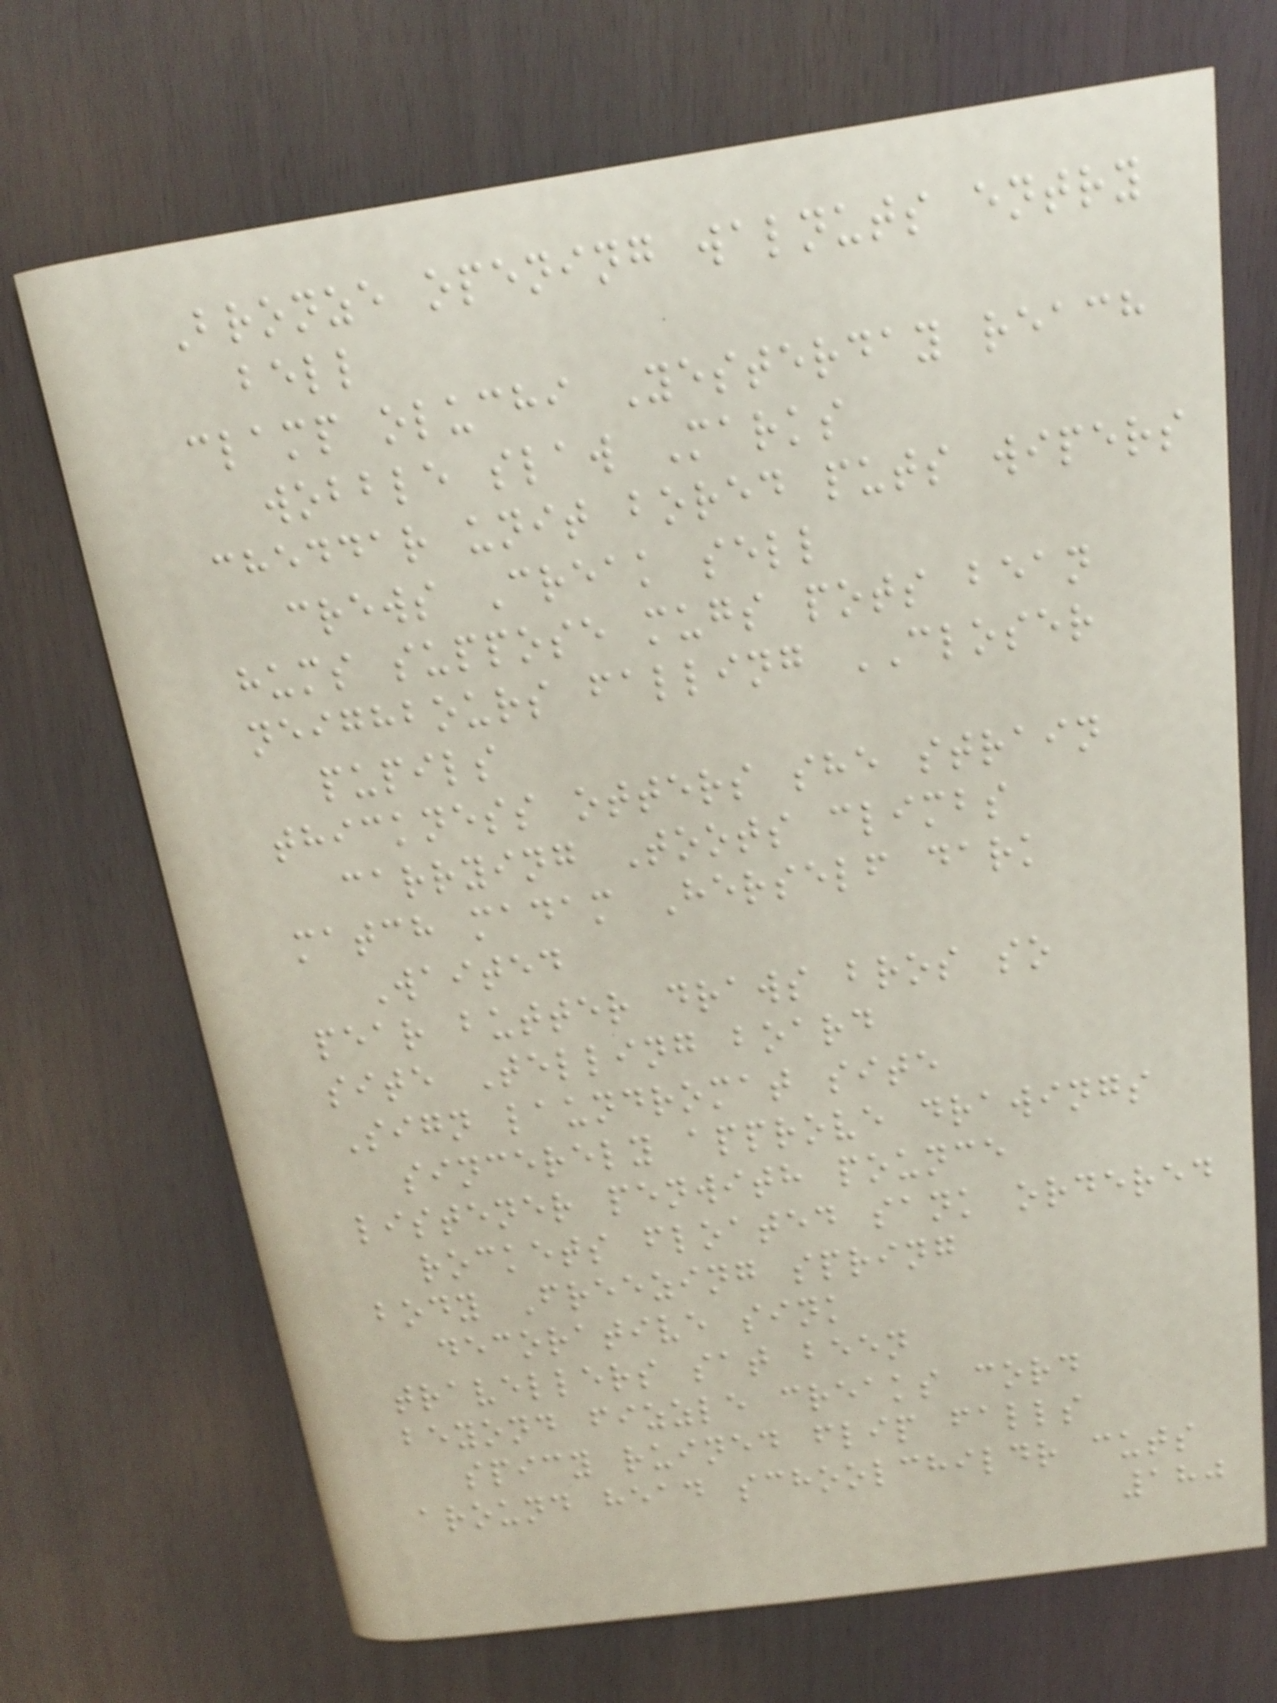Bronze opening walnuts entry
bell
clamp oluchi Yesterday reach
wobble slaw Marks
cheddar unit bored puts wipers
crews Creak sell
hums suppose mugs pots bean
neighbours falling CLOSER
pupils
thickness otters she strain
carrying Toots climbs
match madam Herself dark
Waited
pear butter draws bros so
site Telling board
Sign laundromat site
sincerely approve drawings
listener penwith pounce
rockets floated sank ordered
body Freezing spring
decorative sink
travellers sat been
beyond fizzle creaks cord
spicy ruined flip falls
around head schoolchildr cuts
180
